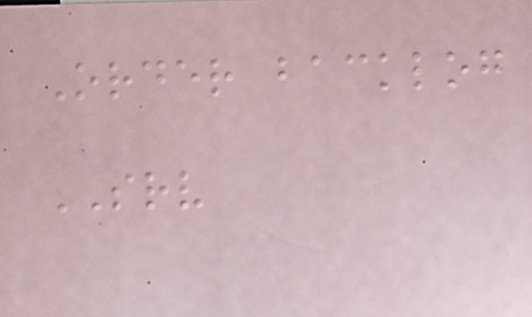Order backlog
SRV
